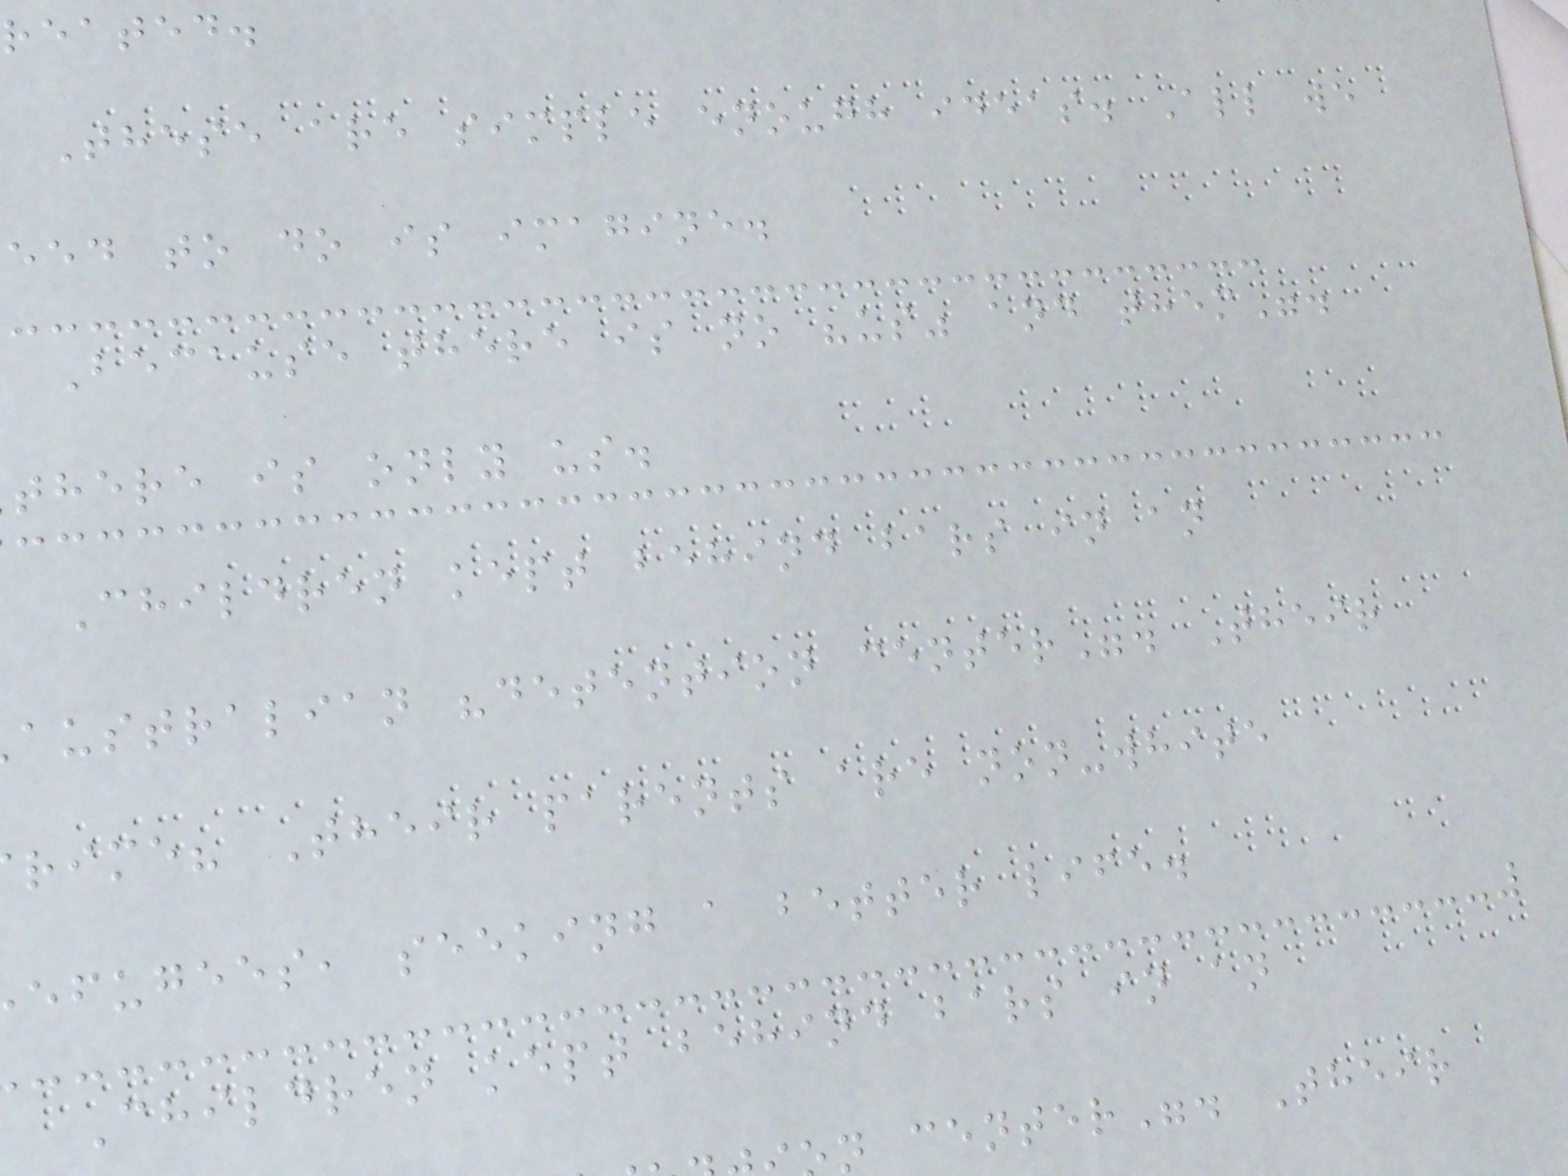reated.
These are simple enough ideas. All we
eed to do is imagine.
Because there is no "us" and them".
there is only us.
Children kept behind bars in an
australian "detention center". Their
rime? Their parents are non-white
efugees, seeking a better life.
Children kept behind bars in an
n center". Their
